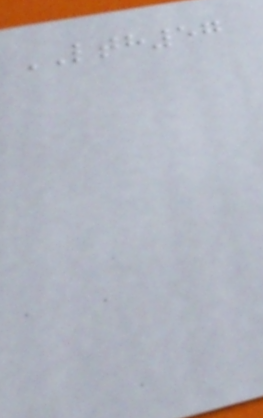LTH57
